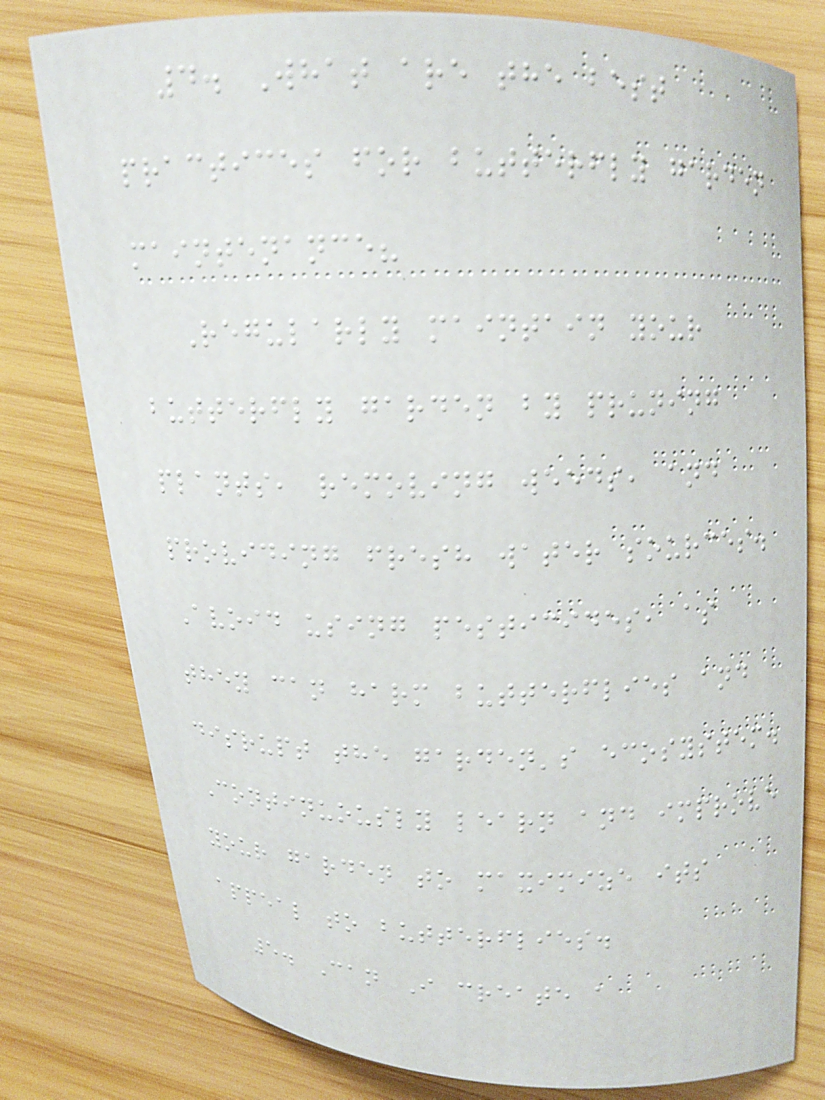4. What are the best
practices for butterfly garden
maintenance?
Regularly maintain your
butterfly garden by pruning
plants, removing weeds, and
providing fresh water sources.
Avoid using pesticides, as
they can harm butterflies and
disrupt the garden's ecosystem.
Continuously learn and improve
your garden to maximize its
appeal to butterflies.
5. Can I create a
